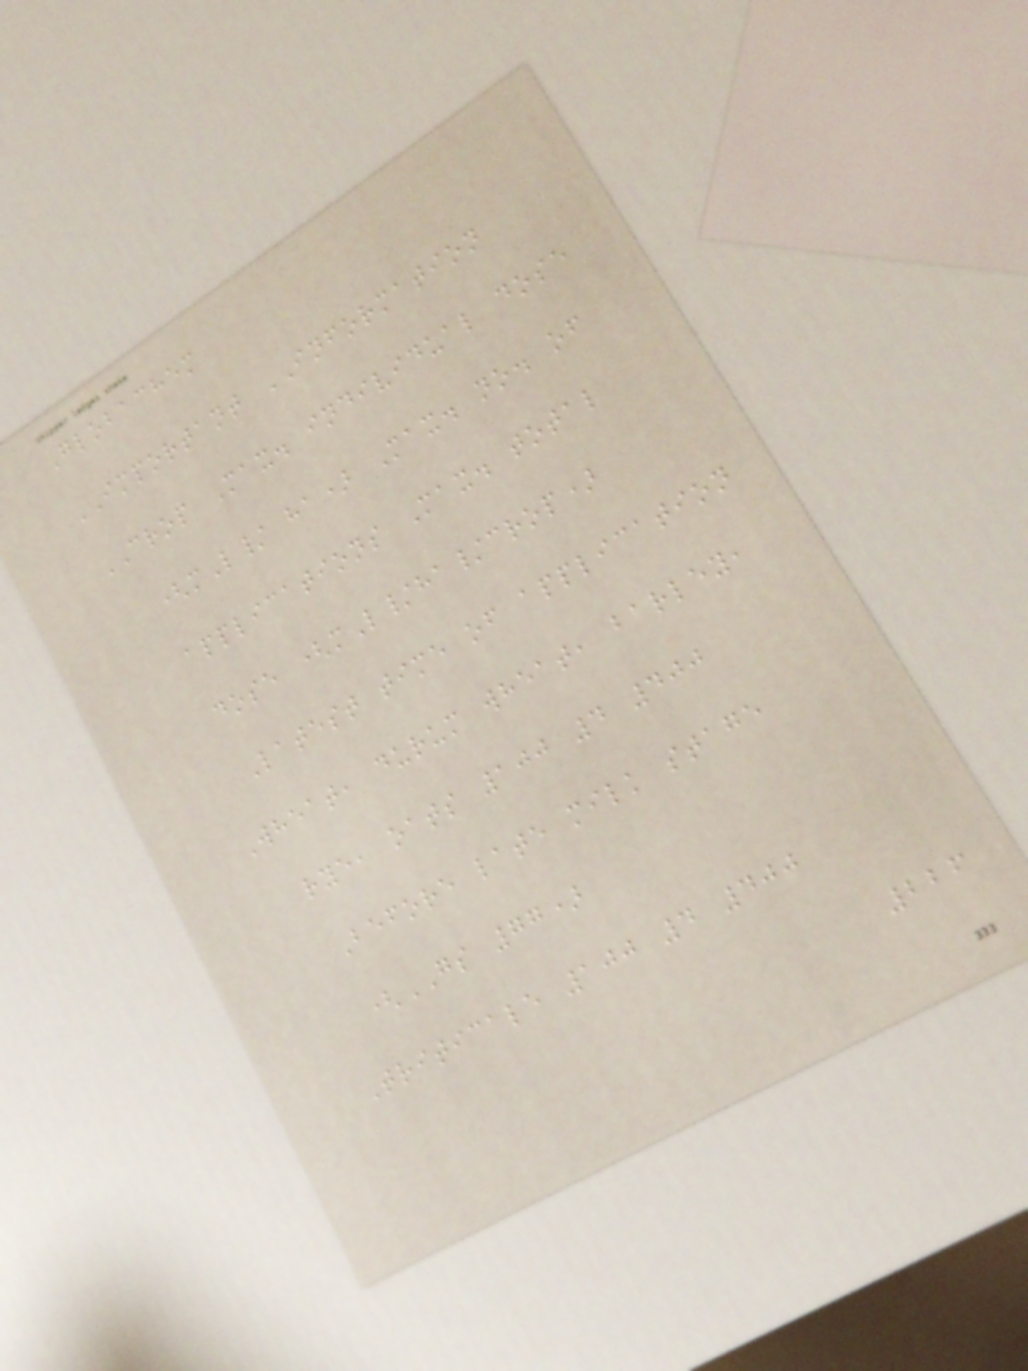Globachem
IMPORTANT INFORMATION
CROP Max. individual dose
(mL/ ha) Max. no. of
applications Max. total
dose (mL/ha/crop)
Latest time of application
Wheat, durum wheat, barley,
rye, oats 100 4 400
Before late milk stage
(GS 77)
Triticale 100 4 400
226
